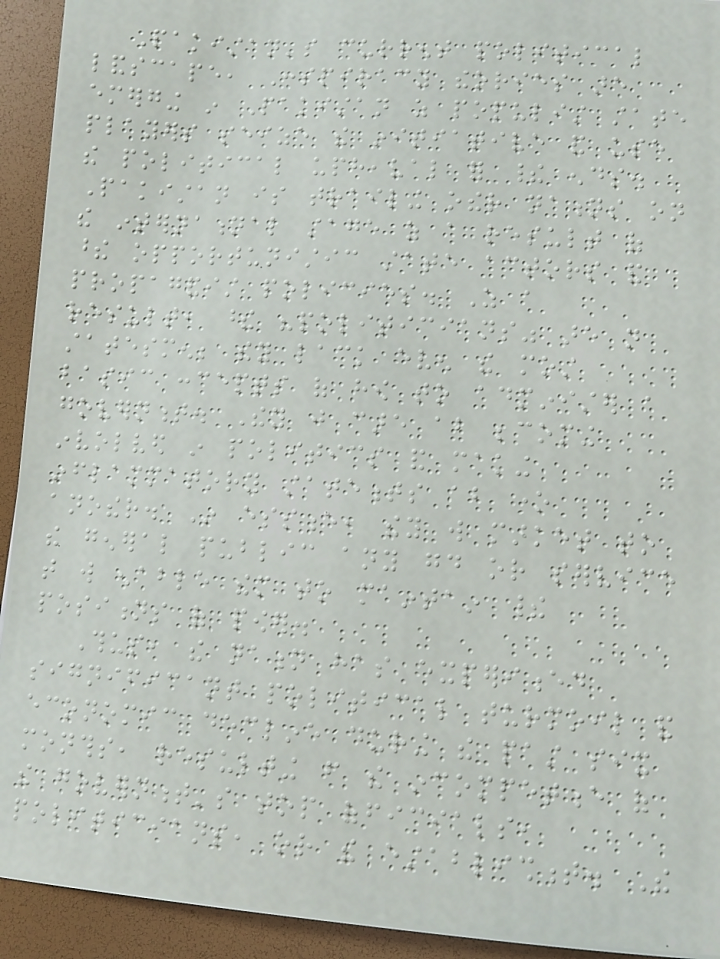Pakistan's current political
landscape, Conspiracy theories are
emerging in Pakistan as populist state
players seize the initiative and use
the political upheaval for their ends.
Pakistan is trailing other nations on
the international stage as a result of
these opportunistic state actors and
propagandist policies. As a
result, these "politicians" are not
statesmen; they lack even the most
basic concepts of how to administer a
government. They just care about becoming
involved in politics and making
inflammatory statements about one
another. In essence, they will market to
the general public any good or service
that will enable them to maintain their
positions of power.
Thus, the nation has experienced
significant political turmoil and
economic decline during the past six
months, resulting from the incompetence of
the government's top officials,
politicians, or the establishment. The
